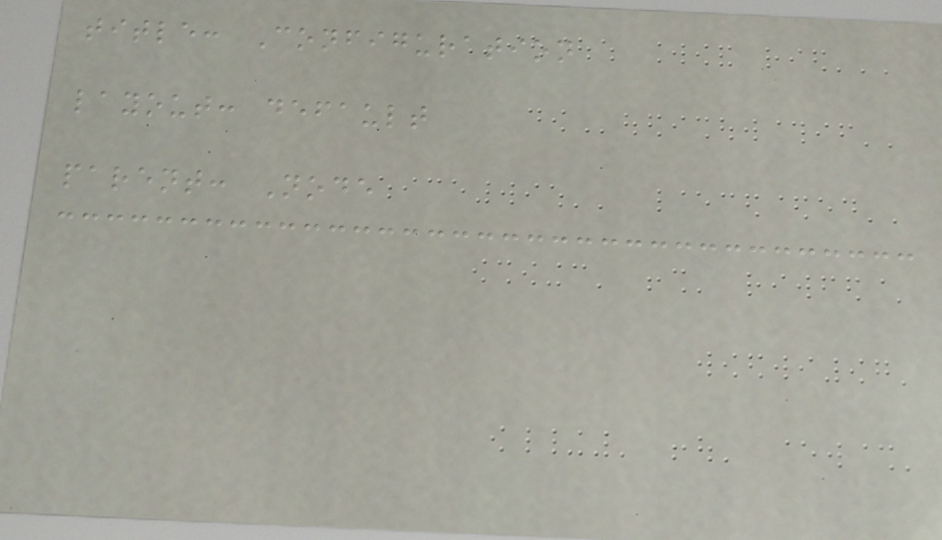title: Configuration
layout: default
parent: Node
